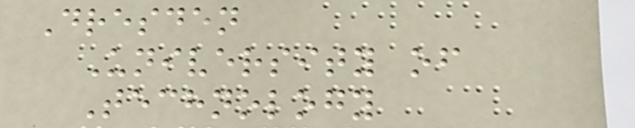Dresden
University of
Technology
